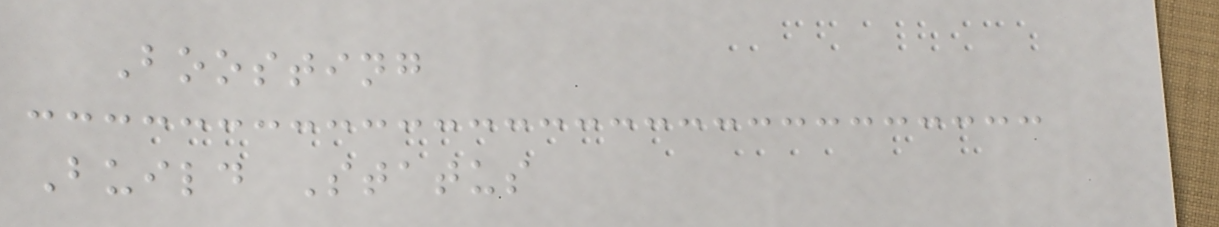Boosting
Build Status
